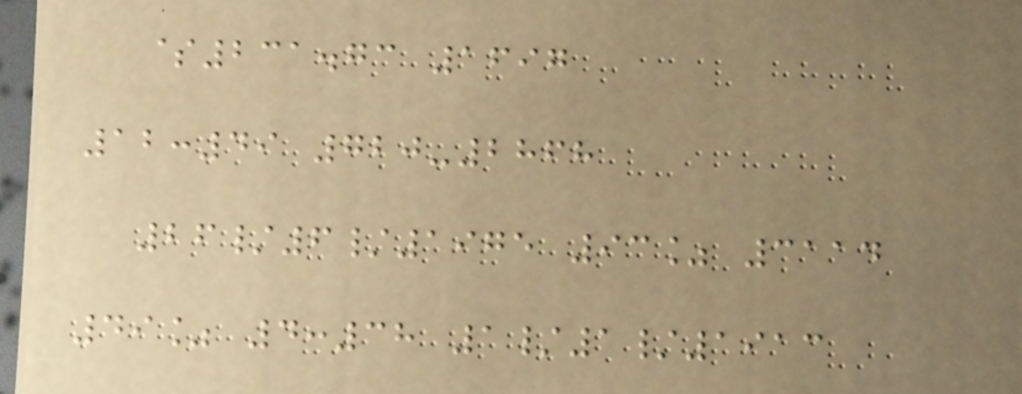$231.73 1697
12:49 720-2868
26/6/1975 93% 3114
49% 4:38 1/1/1913
